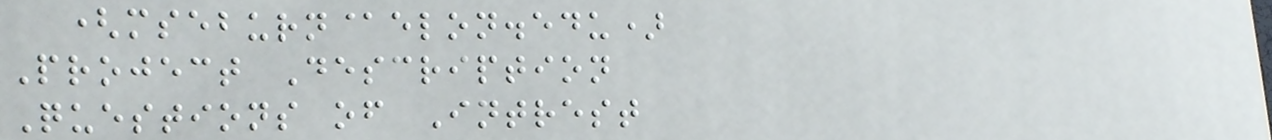(mseburn@elon.edu)
Project Description
Questions of Intrest
